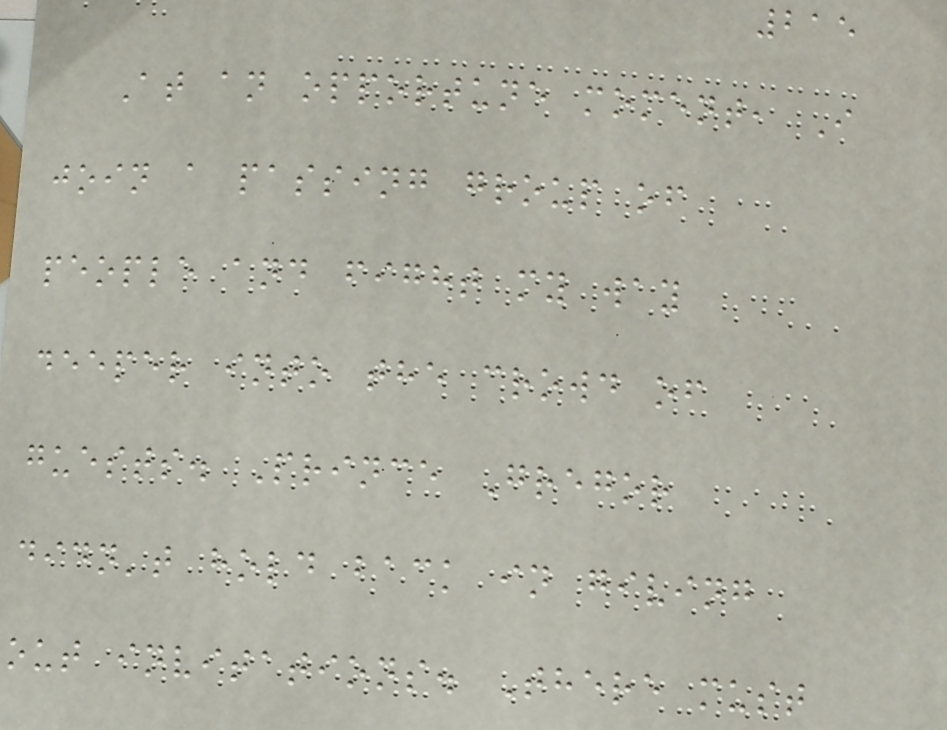215
At an opportune moment, I
join a passing group of
people and fight my way
deeper into the crowd of
guests. Prince Gregor
didn't hold back in giving
out invitations. There must
